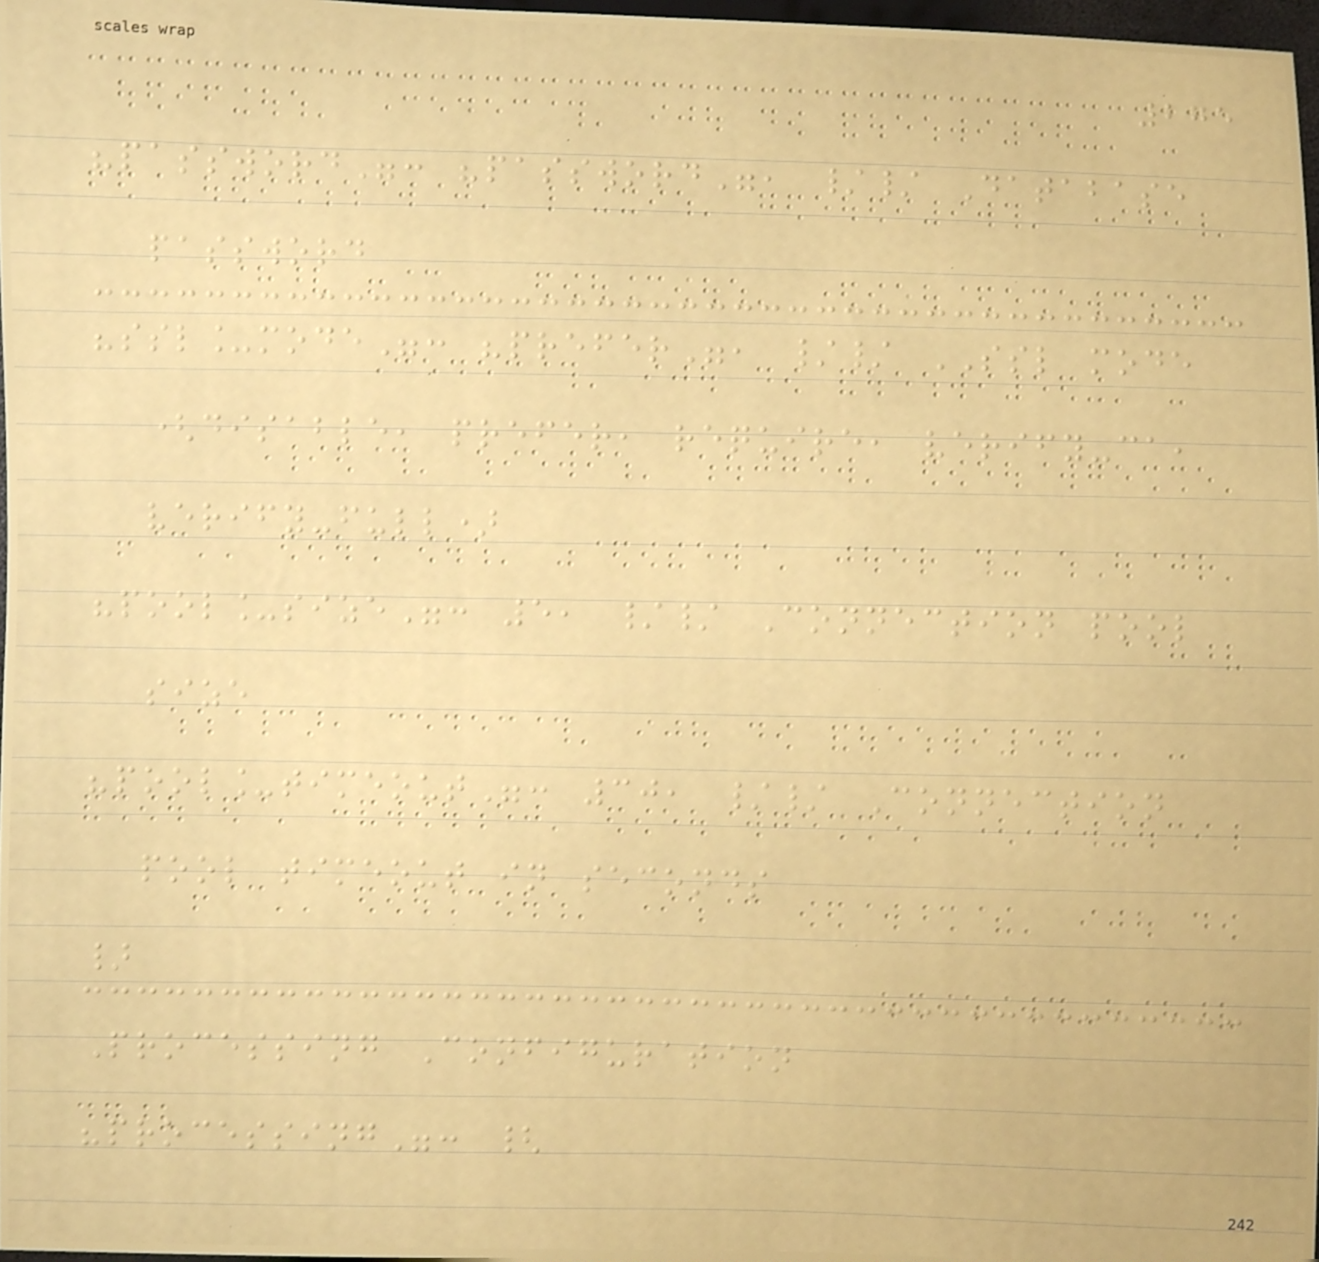275
"password": "password", // Database
password
"ssl_mode": "prefer", // SSL mode
(disable, prefer, require, verify-ca,
verify-full)
"pool_size": 5, // Connection pool
size
"pool_timeout": 30, // Connection
pool timeout in seconds
}
Processing Configuration
"processing": {
